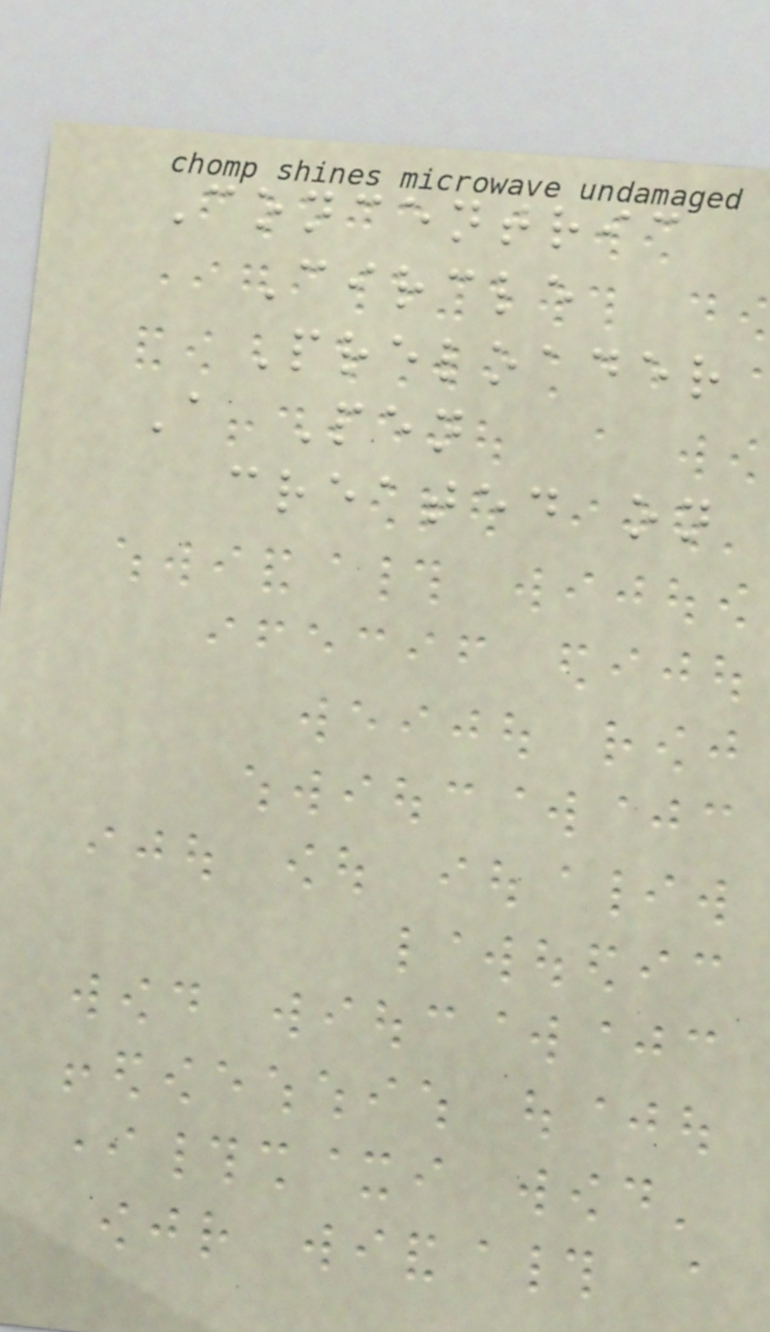Concentric
Circle
Preloader
A Pen
created on
